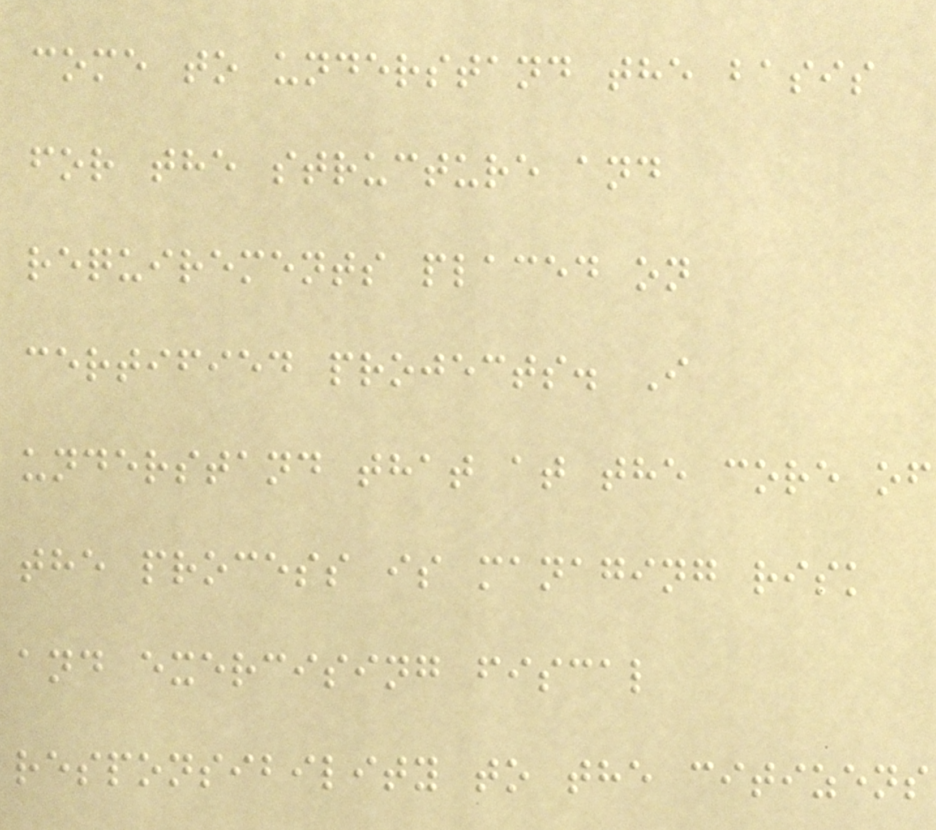come to understand the basis
for the structure and
requirements placed on
certified projects. I
understand that at the core of
the process is managing risk
and exercising fiscal
responsibility to the citizens
